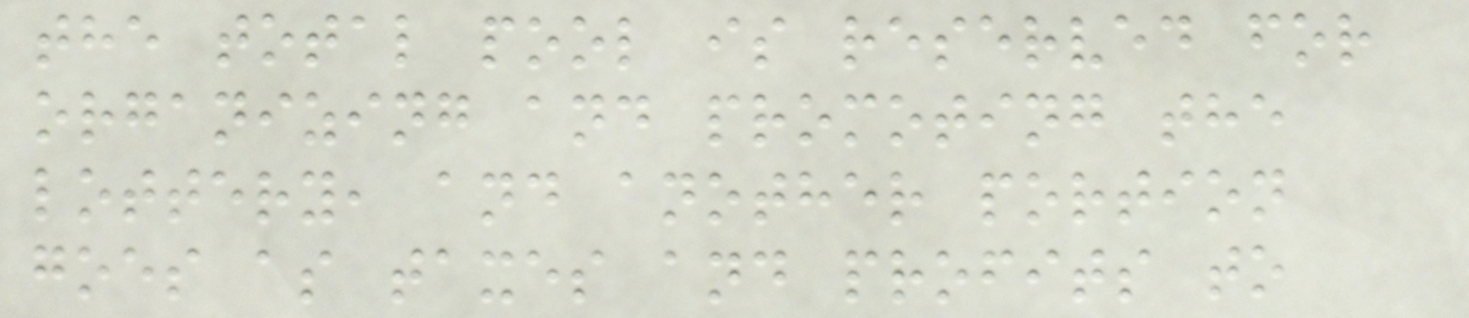the total pool is reserved for
organizing and promoting the
lottery, and another portion
goes as taxes and profits to
